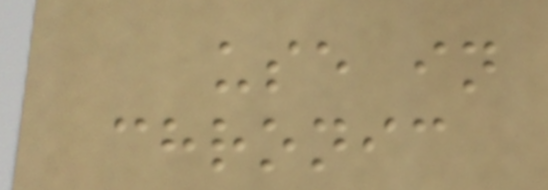use in
chronic
